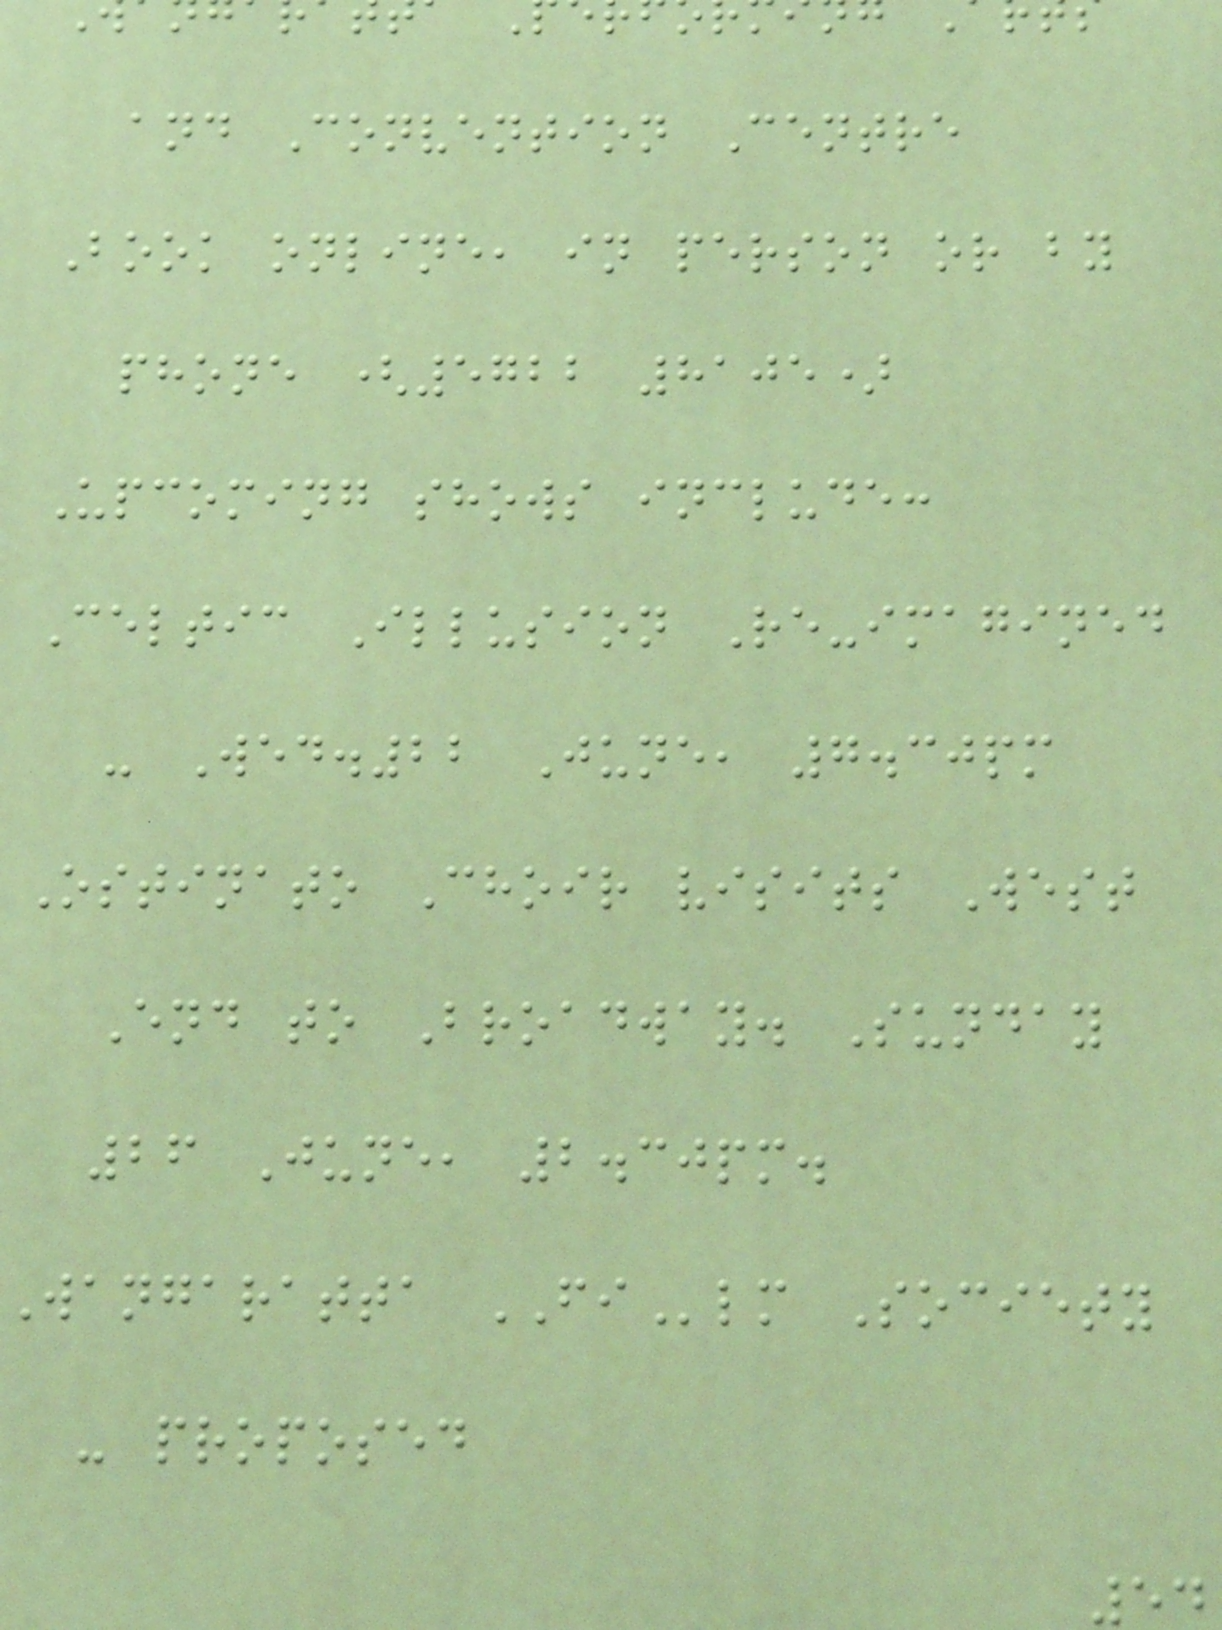and Convention Centre
Book online, in person or by
phone (5722 8105)
Upcoming shows include:
Celtic Illusion Re-imagined
- Wed.22 June, 7.30pm
Ostinato Choir visits West
End to Broadway. Sunday
26 June, 2.30pm.
Wangaratta FIlm Society
- proposed
54
